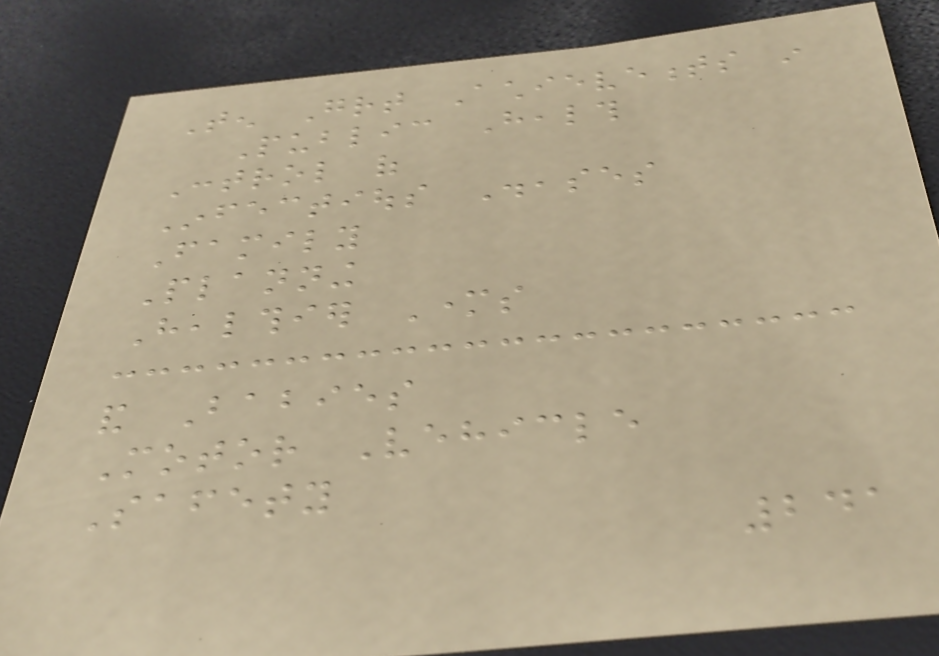Ten Great Achievements in
Public Health
Control of
Infectious Diseases
Family
Planning
Healthier Mothers
and Babies
Motor Vehicle
Safety
241
